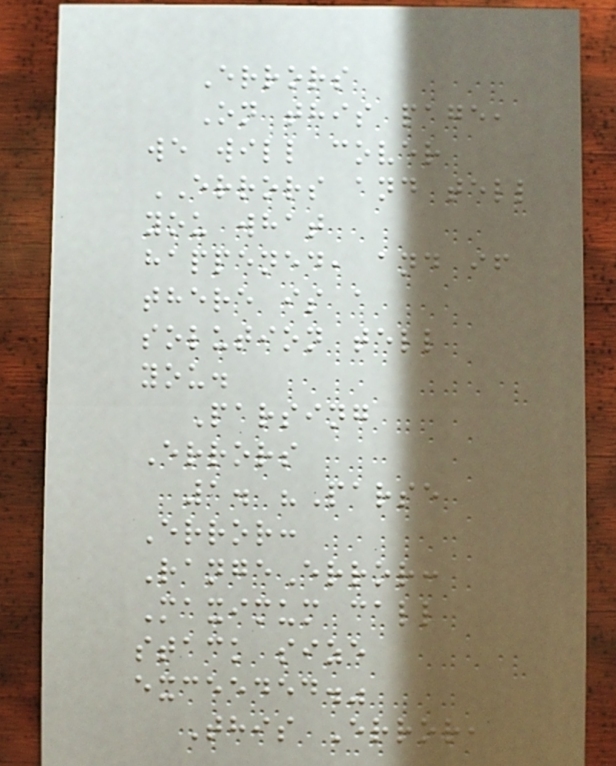Errors
On this page,
we will cover
ERRORS and tell
you what
happened, and if
there is a
solution tell
you.
Parsing
Errors
1. "Parse
Error:
RangeError:
Maximum call
stack size
exceeded."
This Error,
